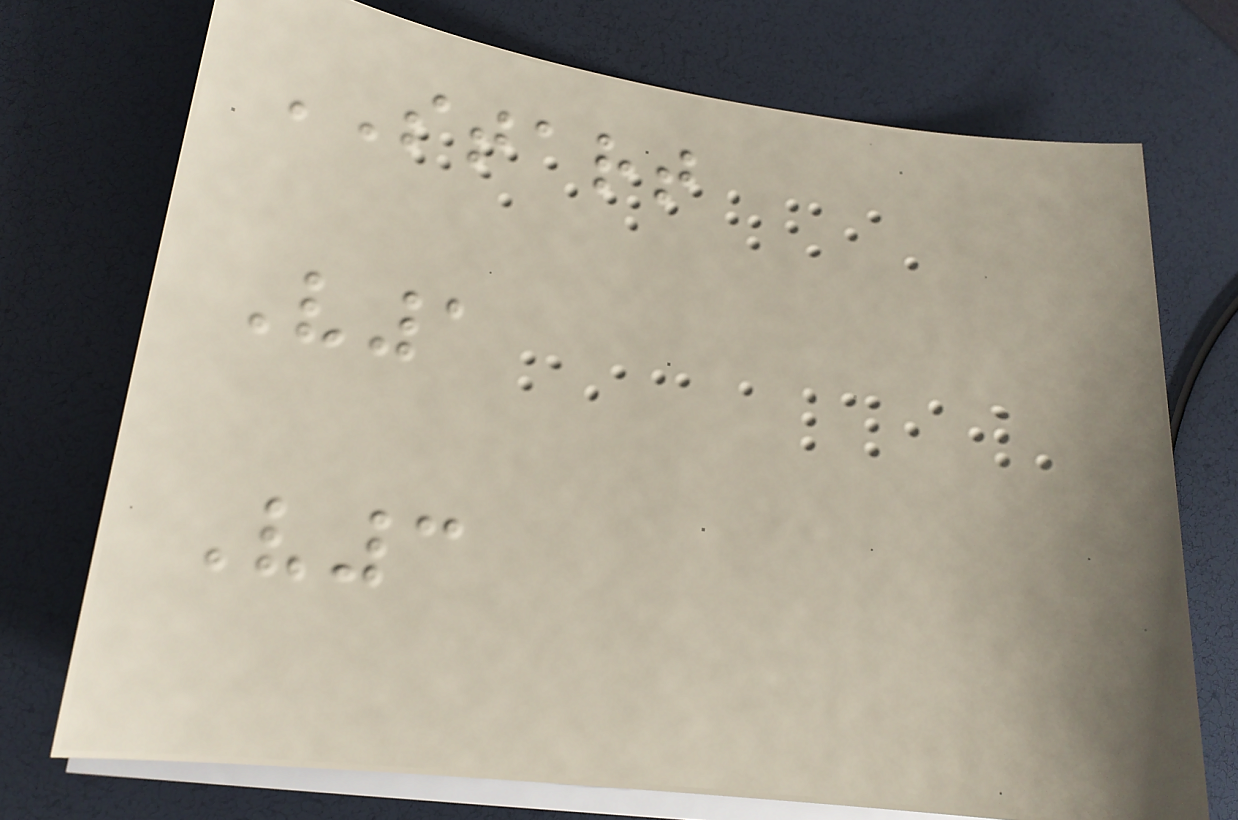START
V1
V3
